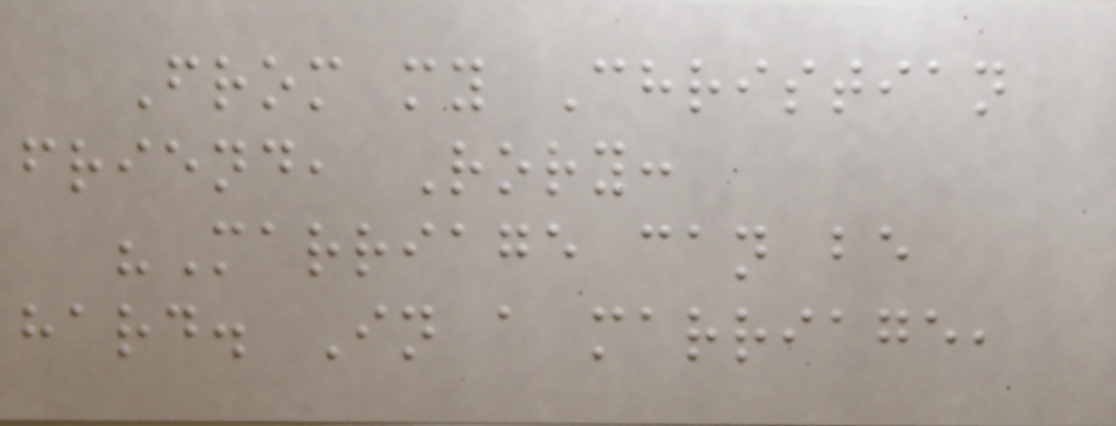From my Christian
friend, Rory:
"Marriage can be
hard. In a marriage,
